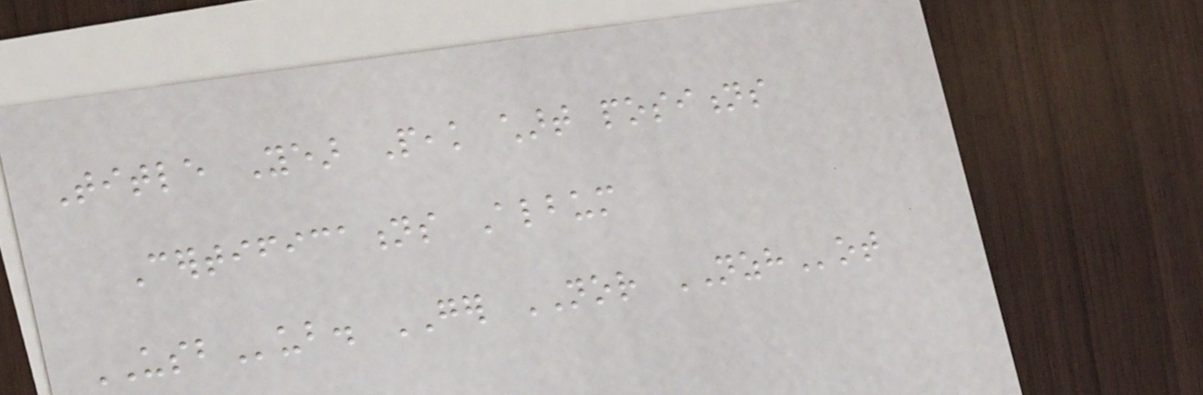Title Year Peak chart positions
Certifications Album
USBub. GER NOR NZHot
